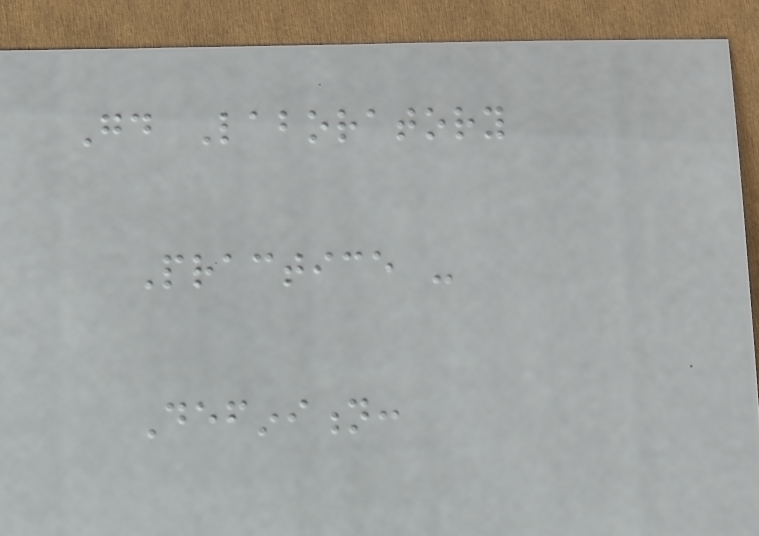Good Laboratory
Practice -
Definition:
